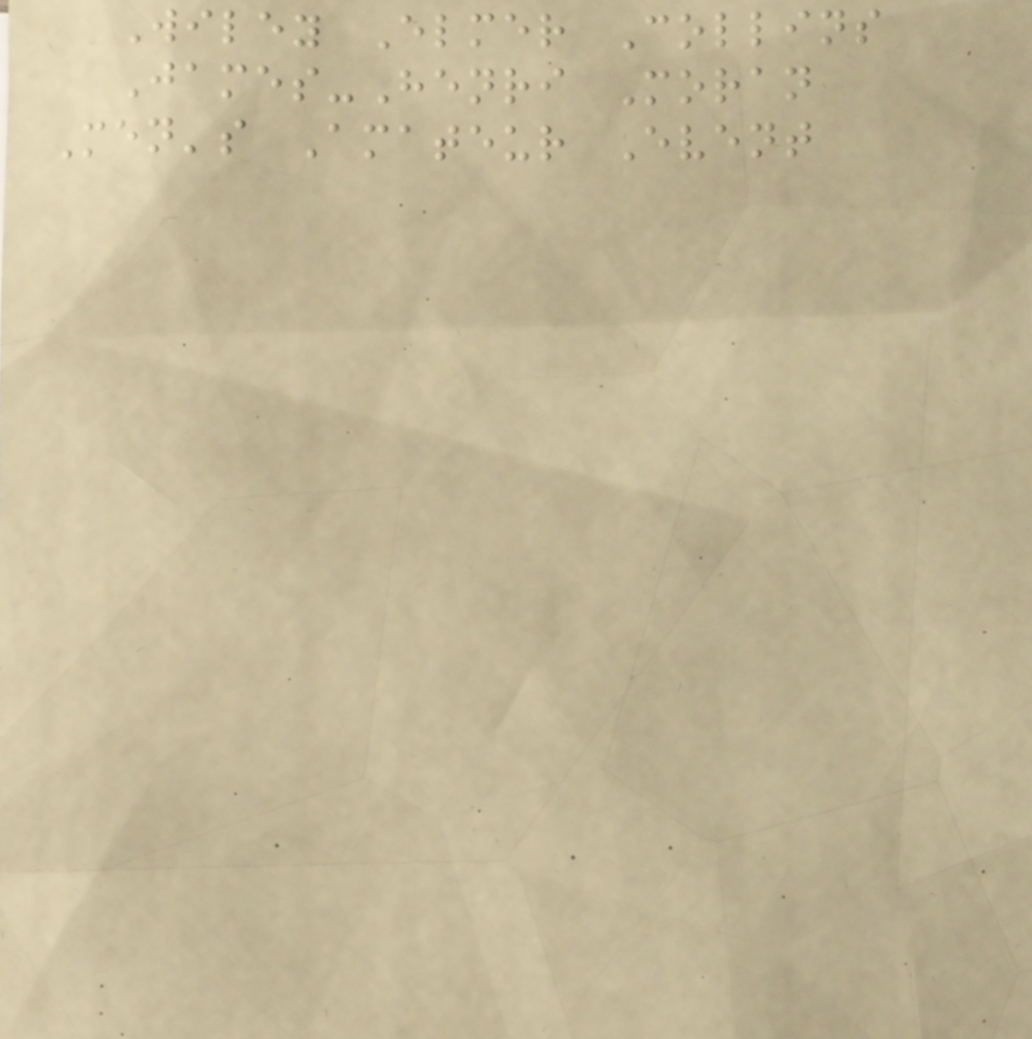Wiley Elmer Collins
James-Henri Moran
Men's Amateur Event
